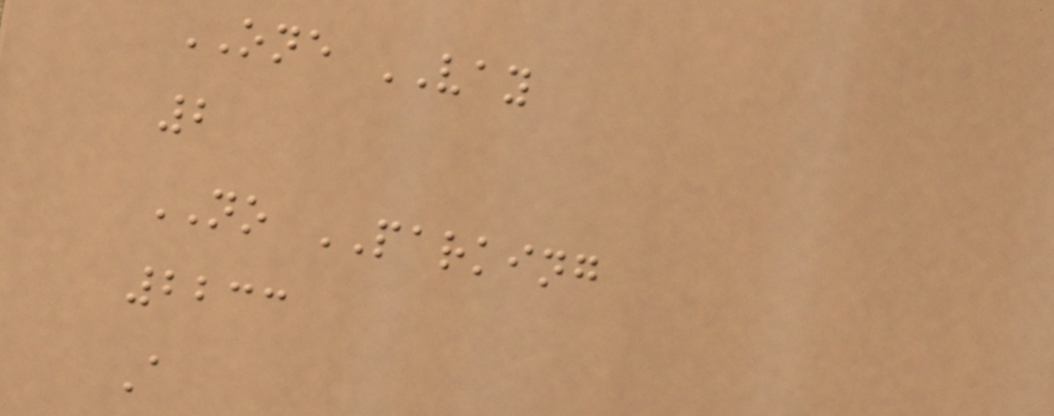ONE VAY
2
NO PARKING
2233
A
